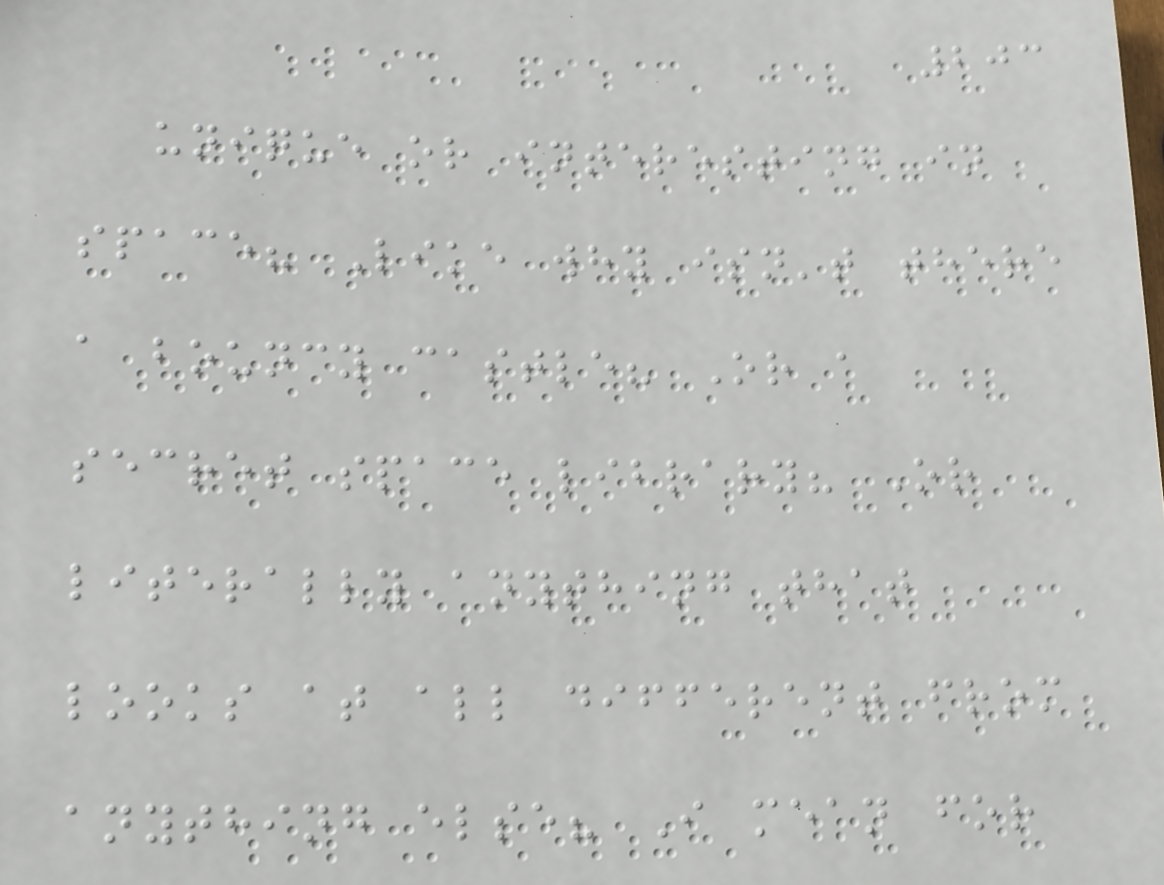203
unique or interesting in
space? Like why isn't there
a bouncy castle? Or a
secret space library? Or
literally anything that
looks at all different from
anything else? I mean for
